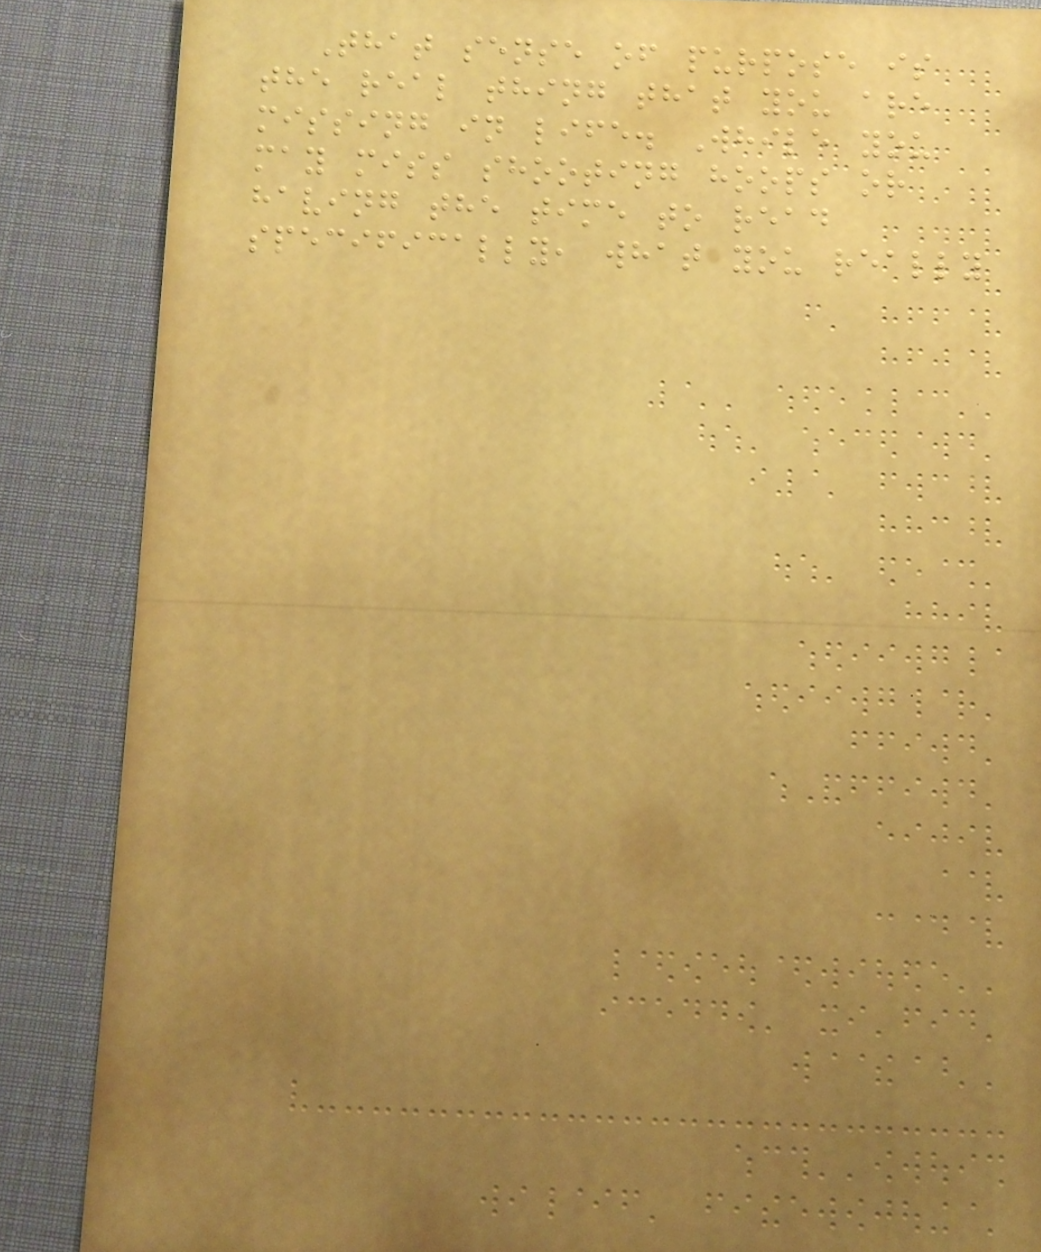That sense of purpose is
the real thing that you are
missing in life. While you
may miss shooting hoops or
having the time to read
specifically, what you really
